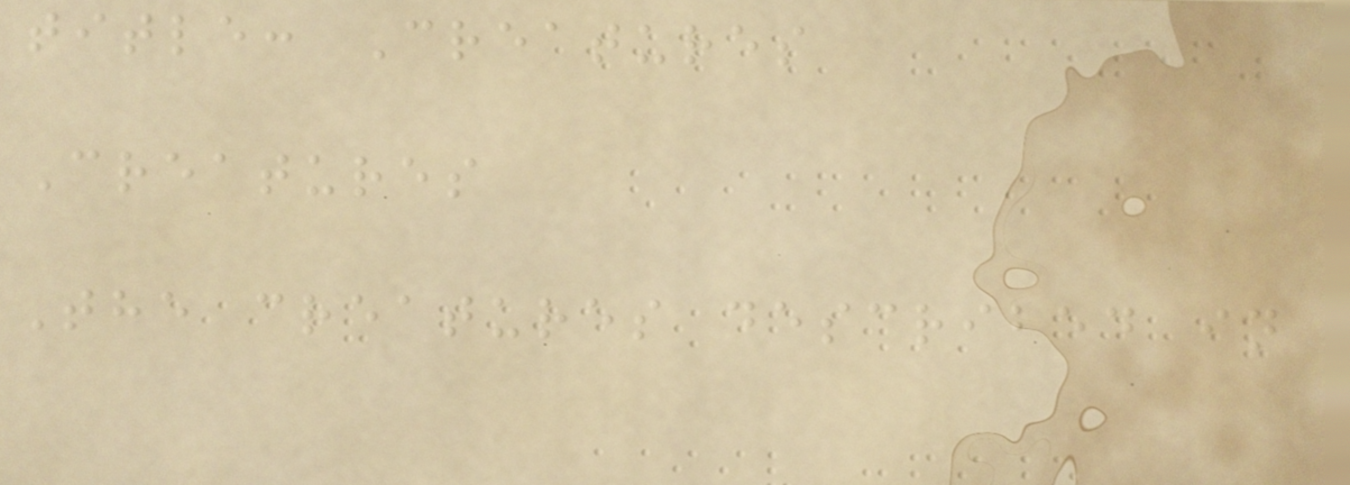title: Creatures
Creatures
The creatures described in
